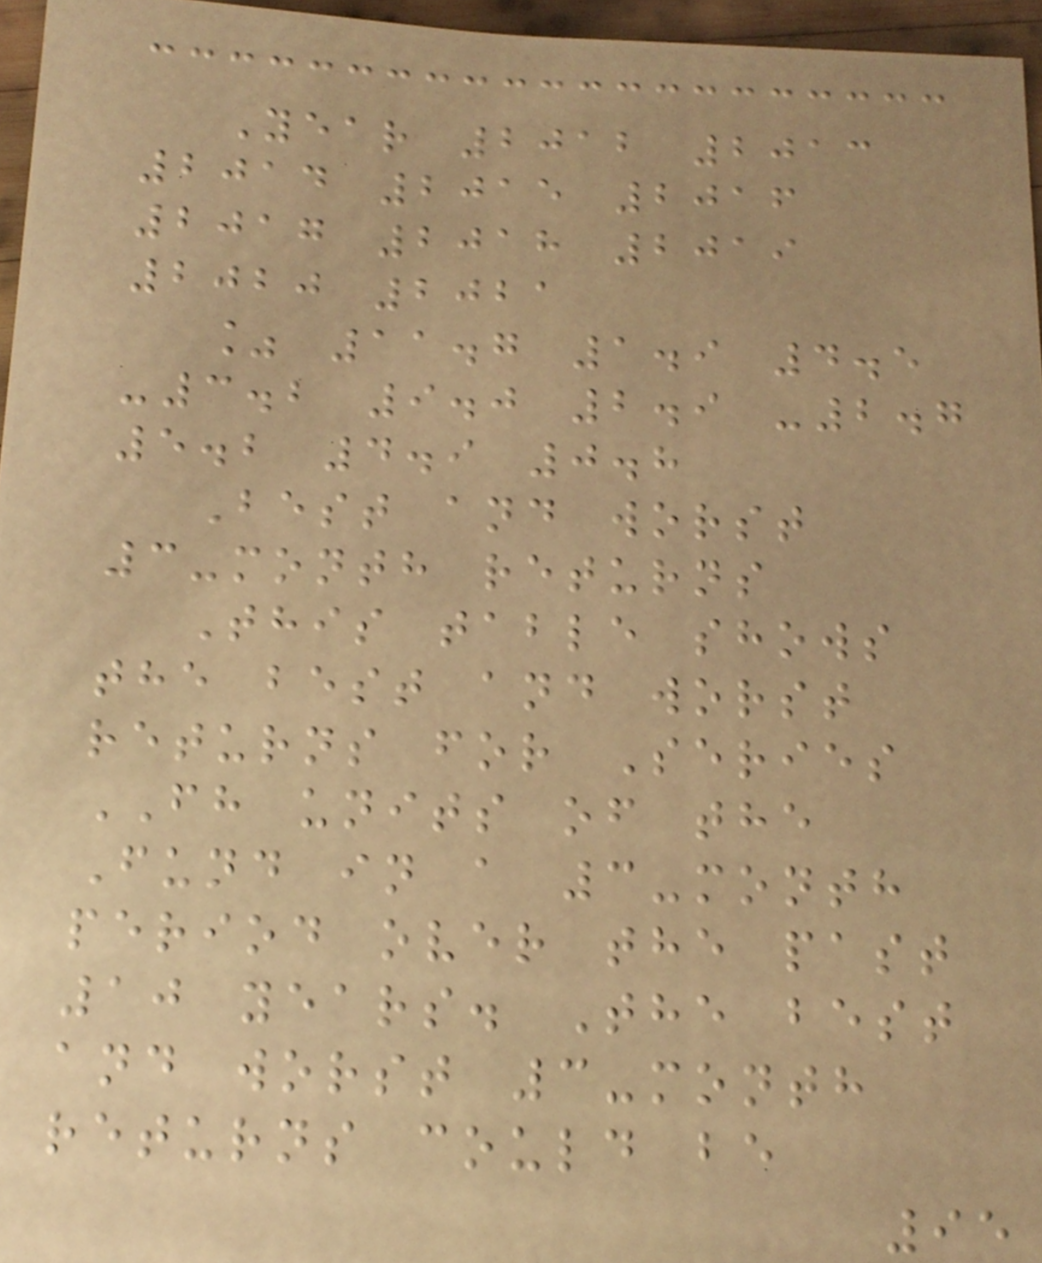Year 2012 2013
2014 2015 2016
2017 2018 2019
2020 2021
% 11.7 1.9 4.5
-3.2 9.0 2.9 -2.7
5.2 4.9 0.8
Best and worst
3-month returns
This table shows
the best and worst
returns for Series
FH units of the
Fund in a 3-month
period over the past
10 years. The best
and worst 3-month
returns could be
95
